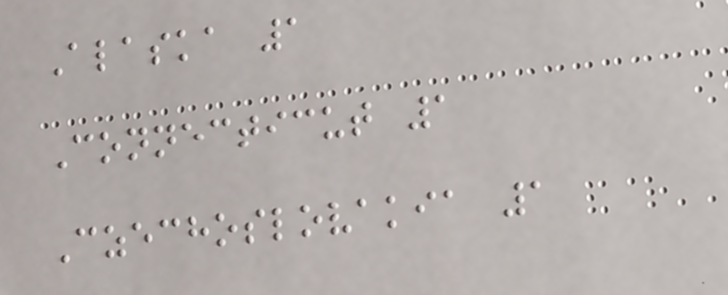Alaska 1
Connecticut 1
Czechoslovakia 1
